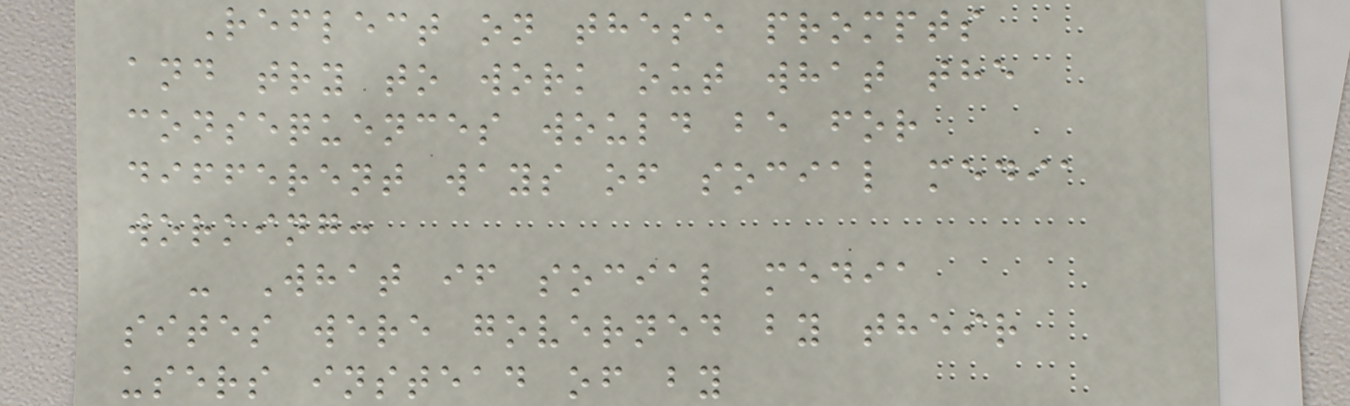Reflect on these prompts
and try to work out what the
consequences would be for
different ways of social media
working:
- What if social media
sites were governed by their
users instead of by
